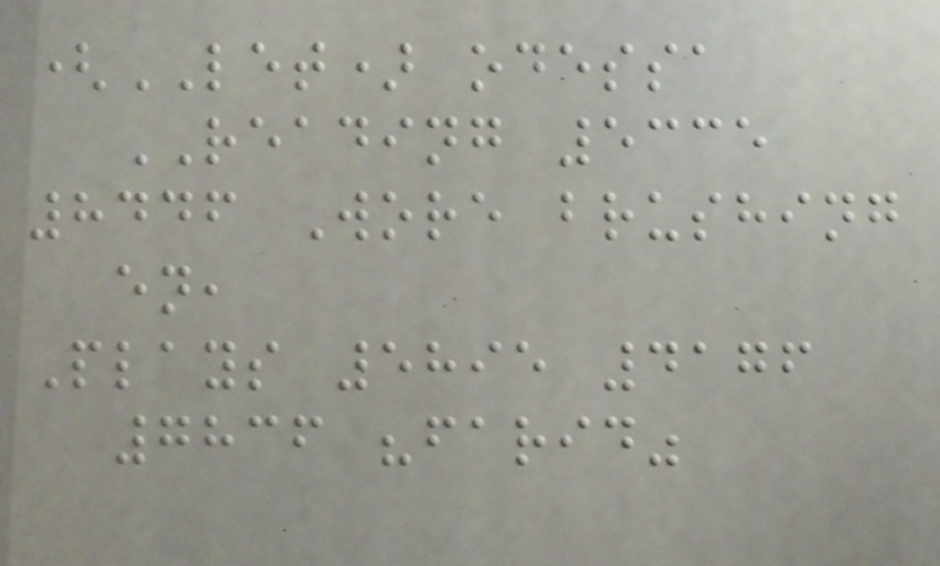(LET) odessa
READING 5335
8446 Wore brushing
en,
Plays 5895 4176
7836 "farid"
